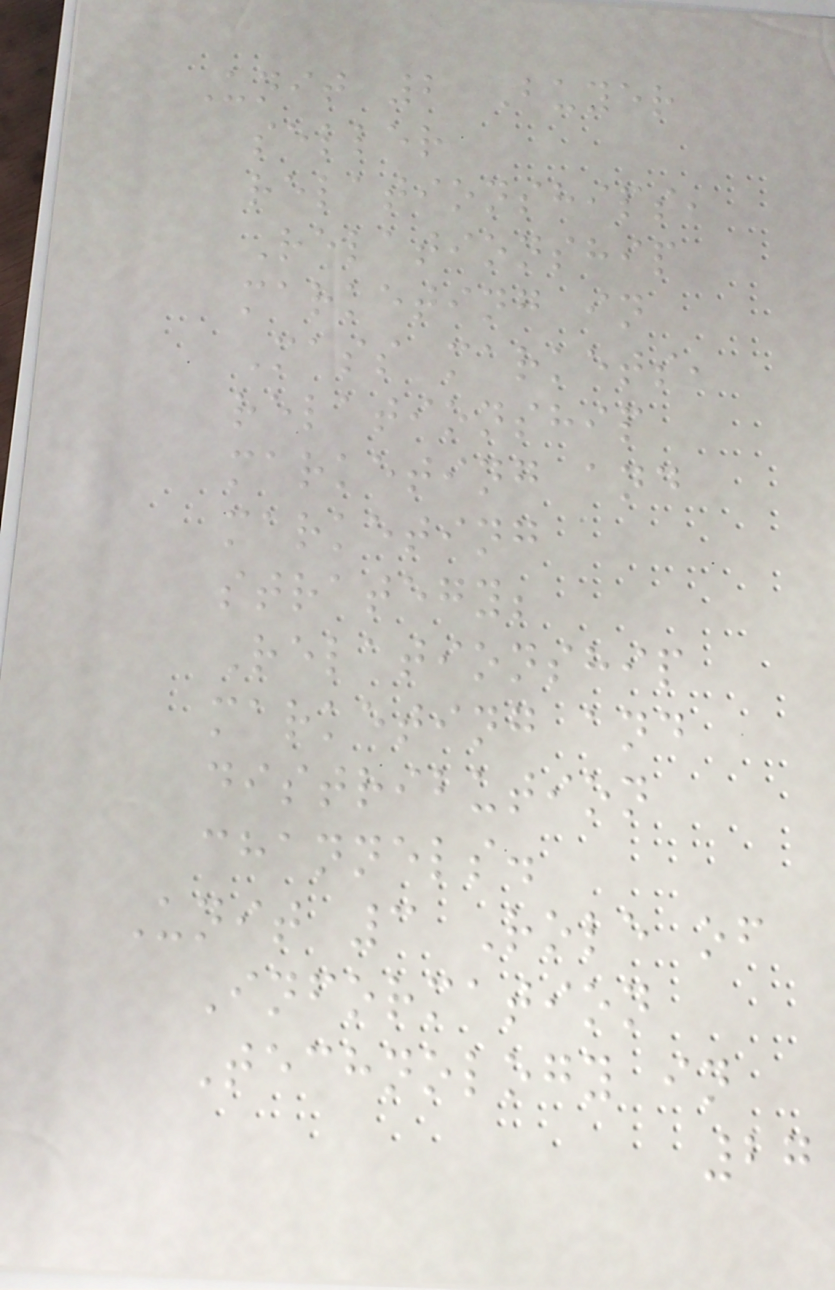Unit 2 Buyer
seller
relationships,
Relationship
marketing in
Mass markets,
relationship
marketing and
marketing
strategy;
Relationship
marketing and
distribution
channels.
Unit 3 Role of
Information
Technology in
27
